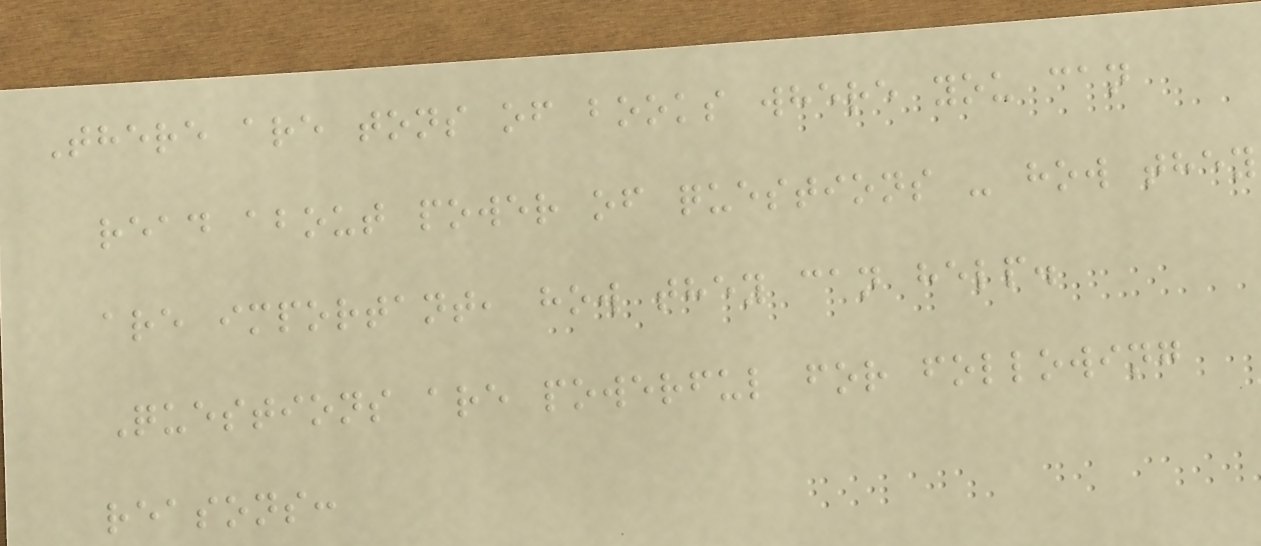There are tons of books where you can
read about power of questions - how they
are important, how they can help.
Questions are powerful for following
reasons:
